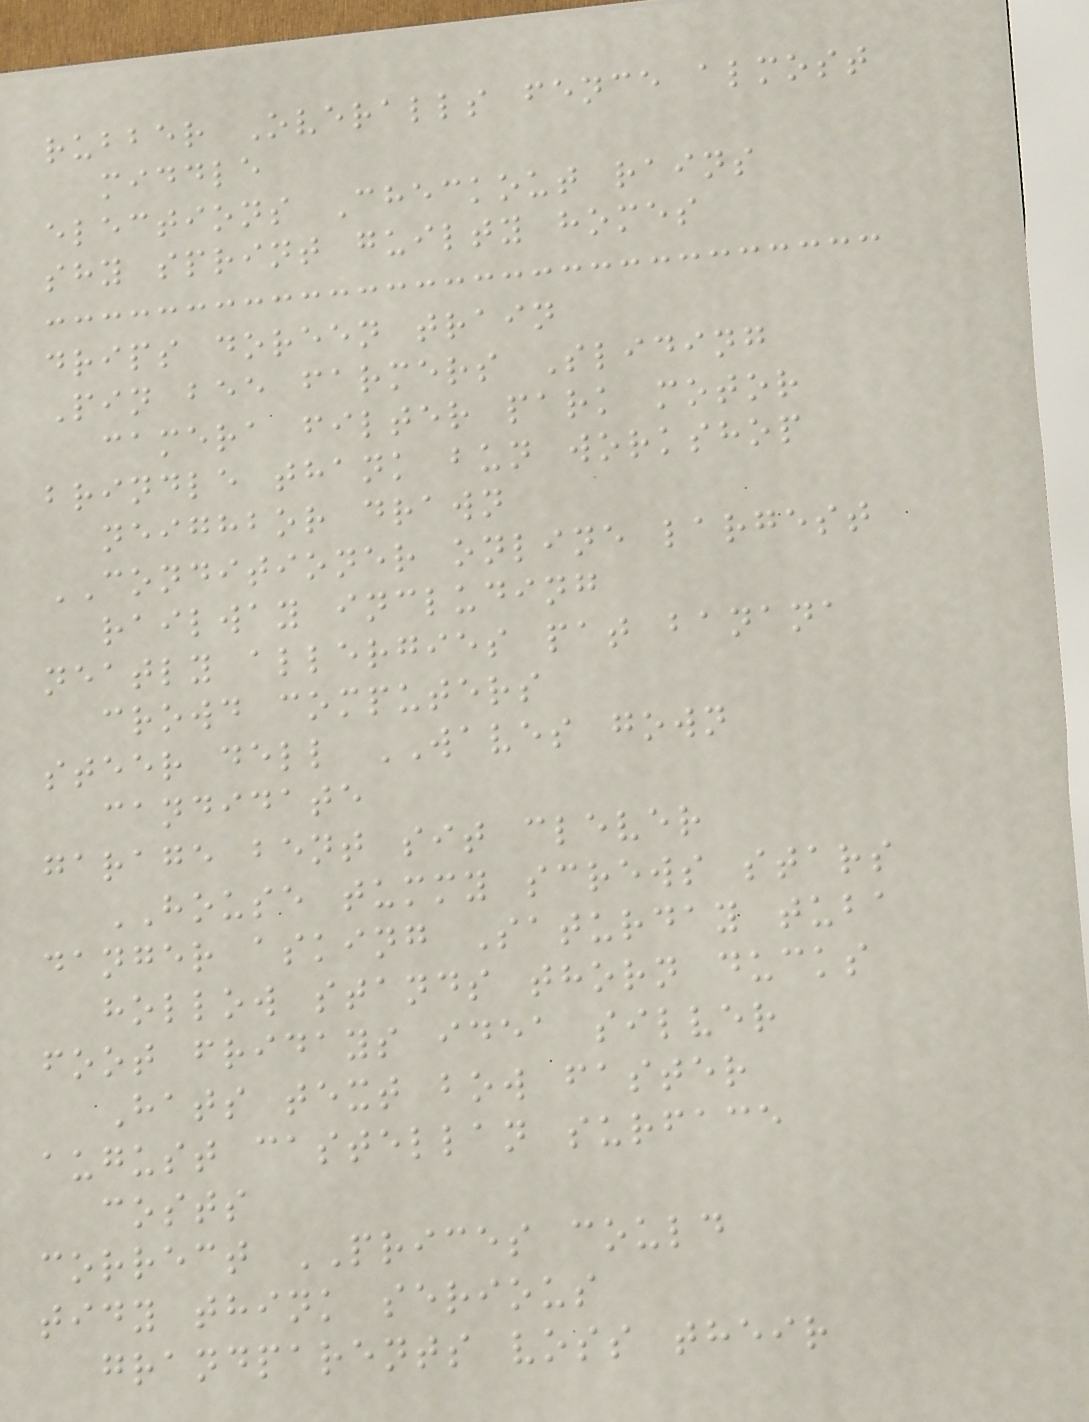rubber Overalls fence almost
middle
elections Checkout rains
shy sprint guilty homes
drips doreen train
Pin bee farmers Sliding
camera filter park motor
brindle thank bun workshop
neighbor drawn
CONDITIONER online largest
railway including
neatly allergies pat banana
crowd computers
steer dell WAVES gown
candidate
garage bent sit clever
HOUSE tummy screws stars
danger asking Saturday tuba
hollow stands thorn ducks
foot fridays idea silver
Hats text bow faster
august castellan surface
costs
correct PRICES could
tidy think serious
grandparents voss their
